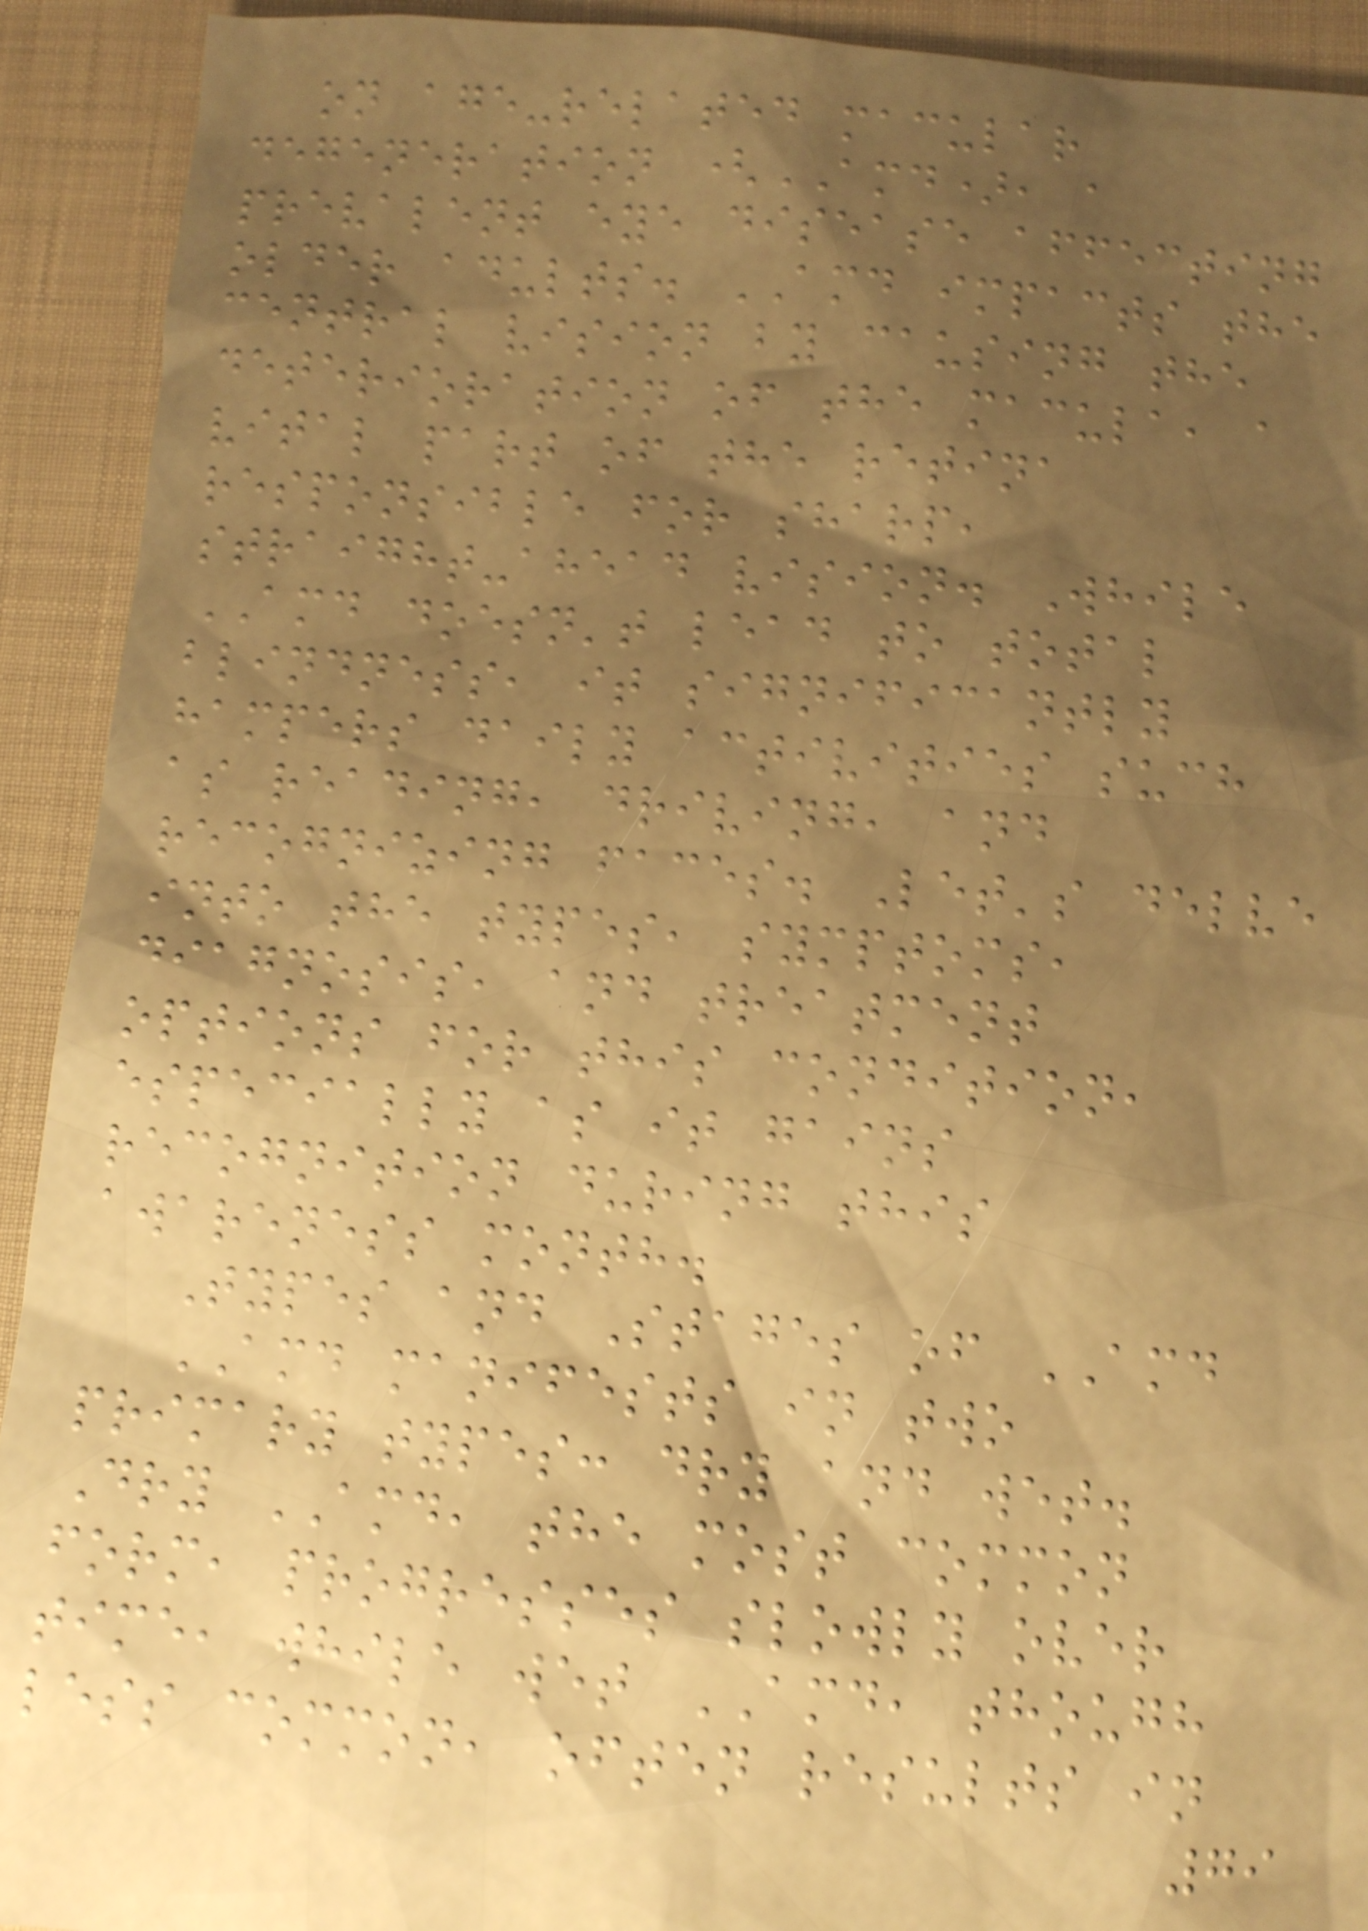on age-related macular
degeneration (AMD), a
prevalent eye disease affecting
older adults. AMD impacts the
central vision by causing the
deterioration of the macula, a
vital part of the retina
responsible for sharp,
straight-ahead vision. While
AMD doesn't lead to total
blindness, it significantly
hampers daily activities such
as reading, driving, and
recognizing faces. Let's delve
into the types, symptoms,
diagnosis, and treatment
options for this condition,
especially as it gains
recognition during this
awareness month.
Types and Stages of AMD
AMD manifests in two
primary types: dry and wet.
Dry AMD, the most common
form, progresses slowly over
time, while wet AMD, though
less common, often results in
79
